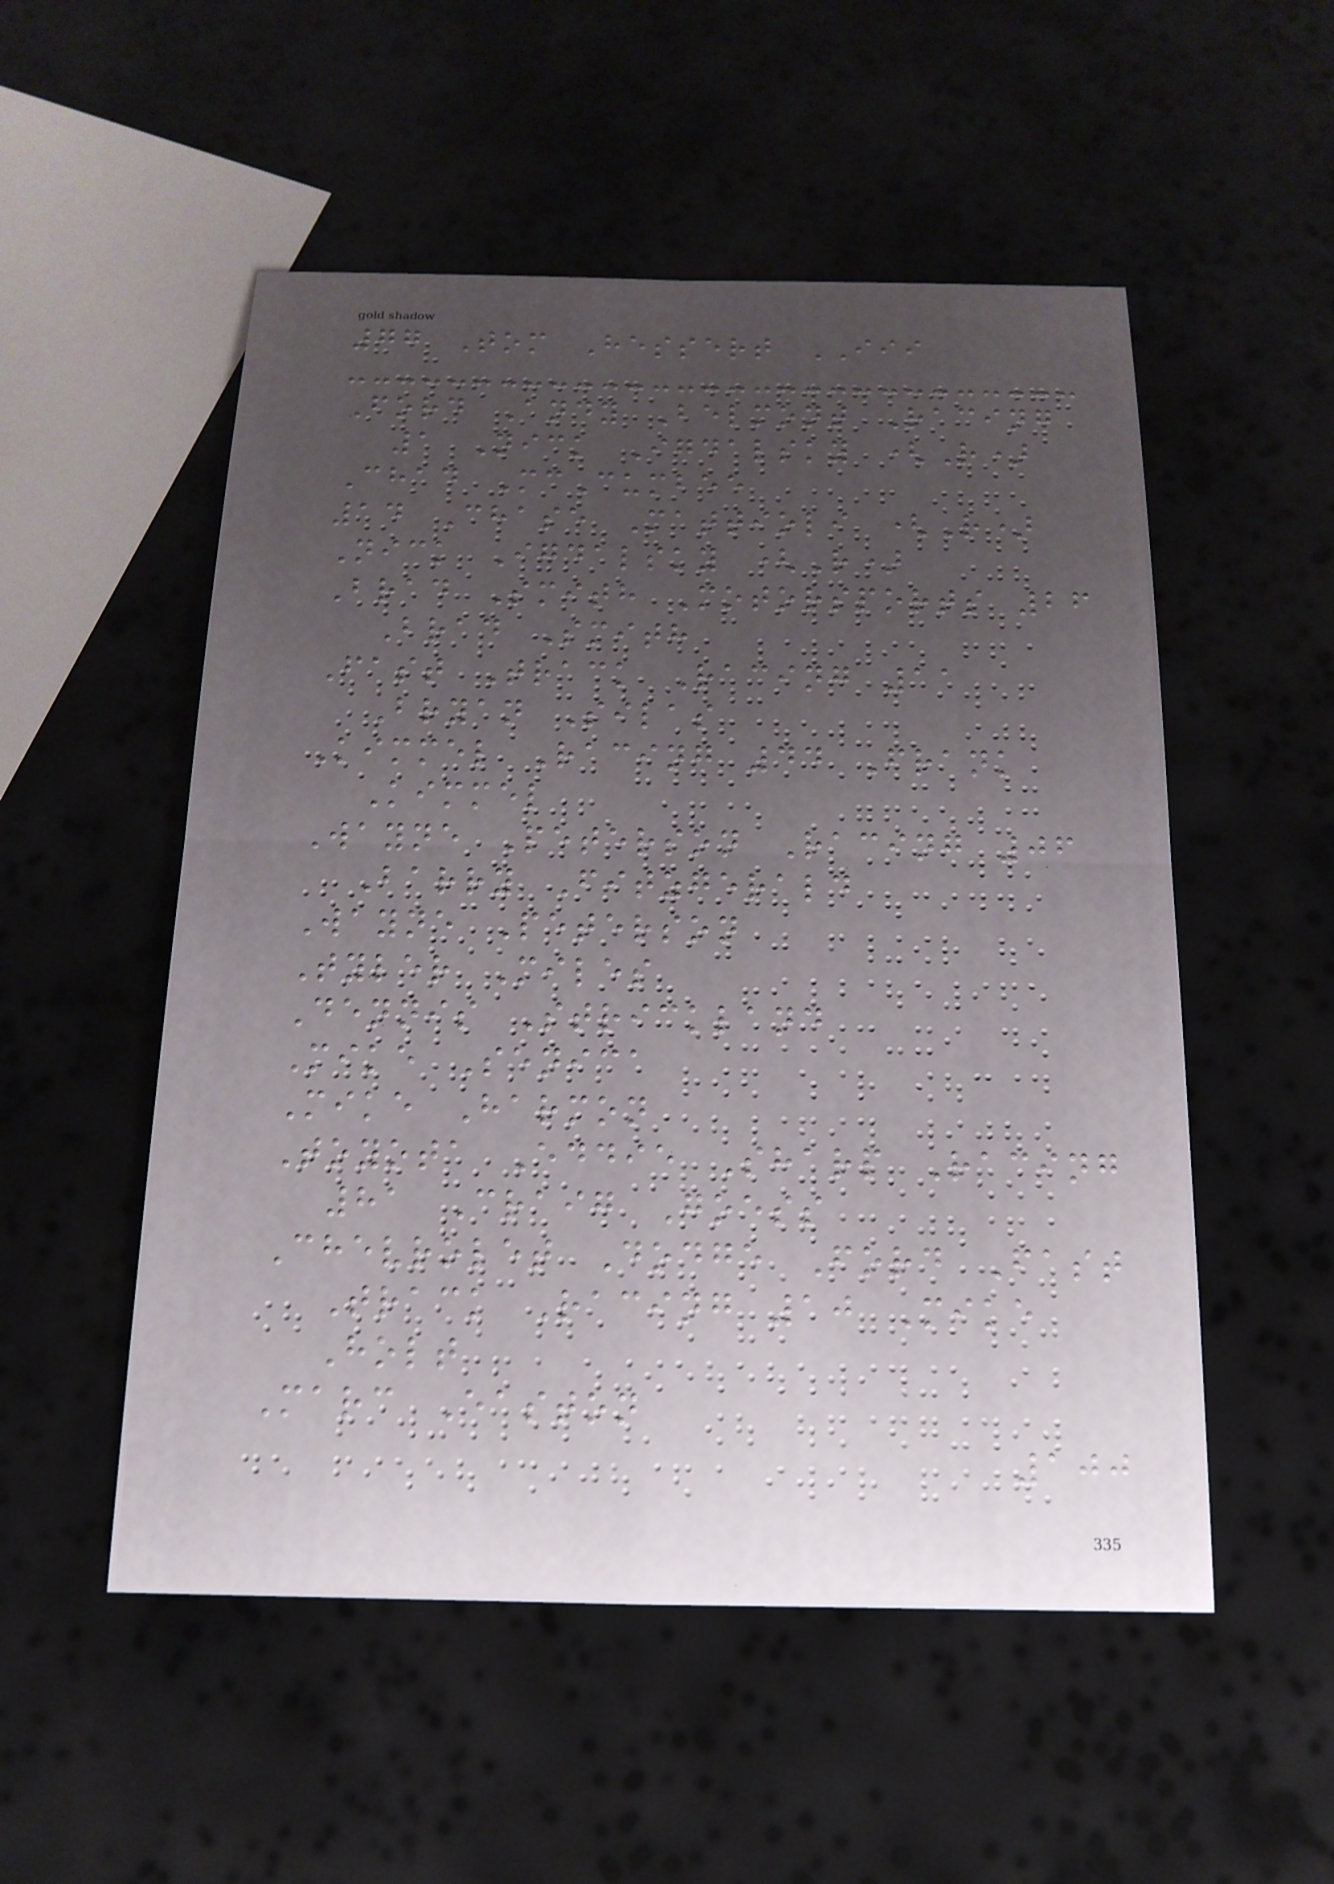77 Tom Hessert III
Ford Andy Belmont Racing
1 Nick Igdalsky (R)
Chad McCumbee
14 Chase Mattioli (R)
Nick Igdalsky (R)
Brad Smith Motorsports 26
Brad Smith
Fast Track Racing 11
Bryan Silas
Kimmel Racing 44 Frank
Kimmel
Wayne Peterson Racing 06
Barry Fitzgerald
Wayne Peterson
Tyler Miles
Dennis Strickland
Mike Senica
Mike Harmon
Toyota Eddie Sharp Racing
81 Craig Goess
Chevrolet Dodge Ford Fast
Track Racing 10 Mike
Holt
Marc Easton
100
